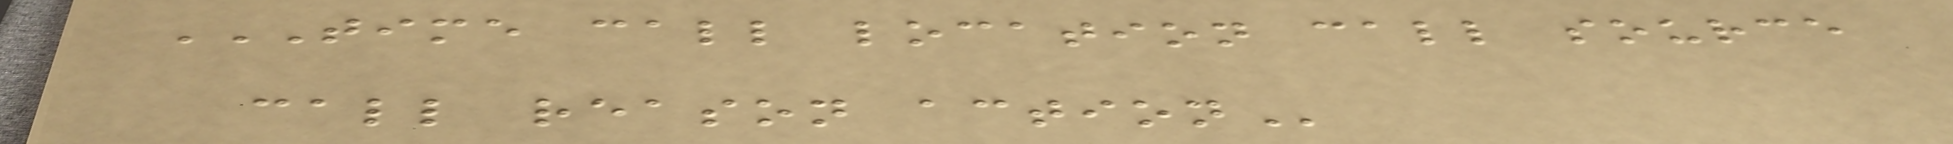TIME CALL LOCATION CALL SOURCE
CALL REASON ACTION
